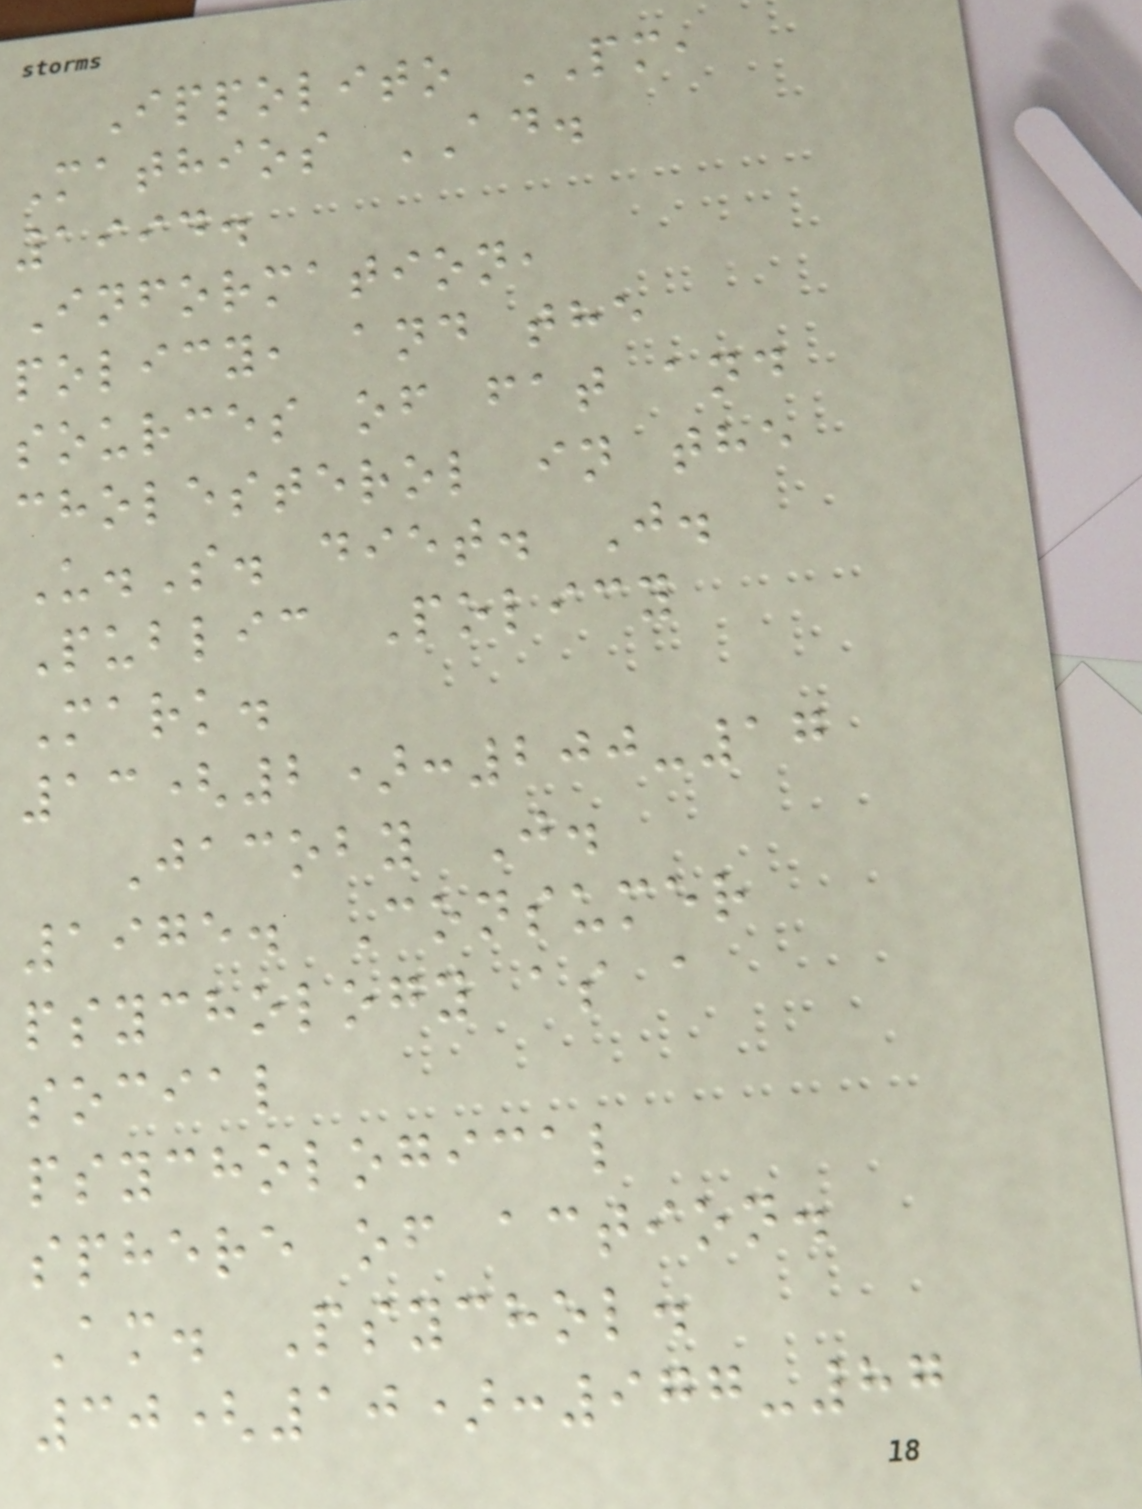Ippolito PM,
Mathios AD.
1994.
Information,
policy, and the
sources of fat and
cholesterol in the
U.S. diet. J.
Public Policy
Mark.
13(2):200-17
Jacoby J.
1975. Consumer
psychology as a
social
psychological
sphere of action.
Am. Psychol.
30(10):977-87
